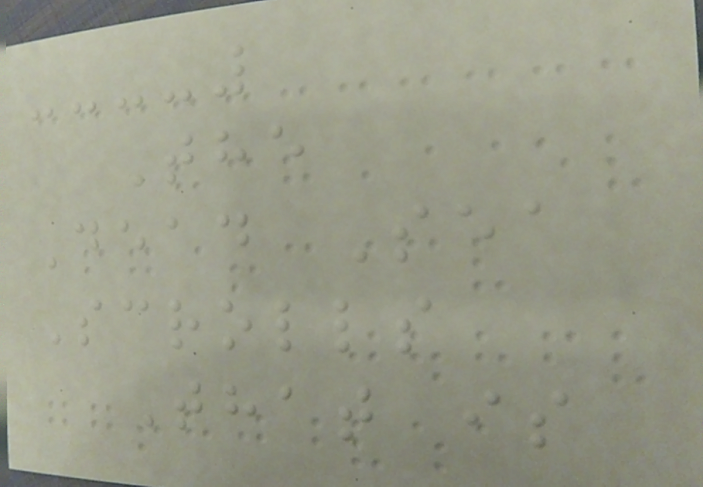The
Dead Sea
Scrolls
That is
